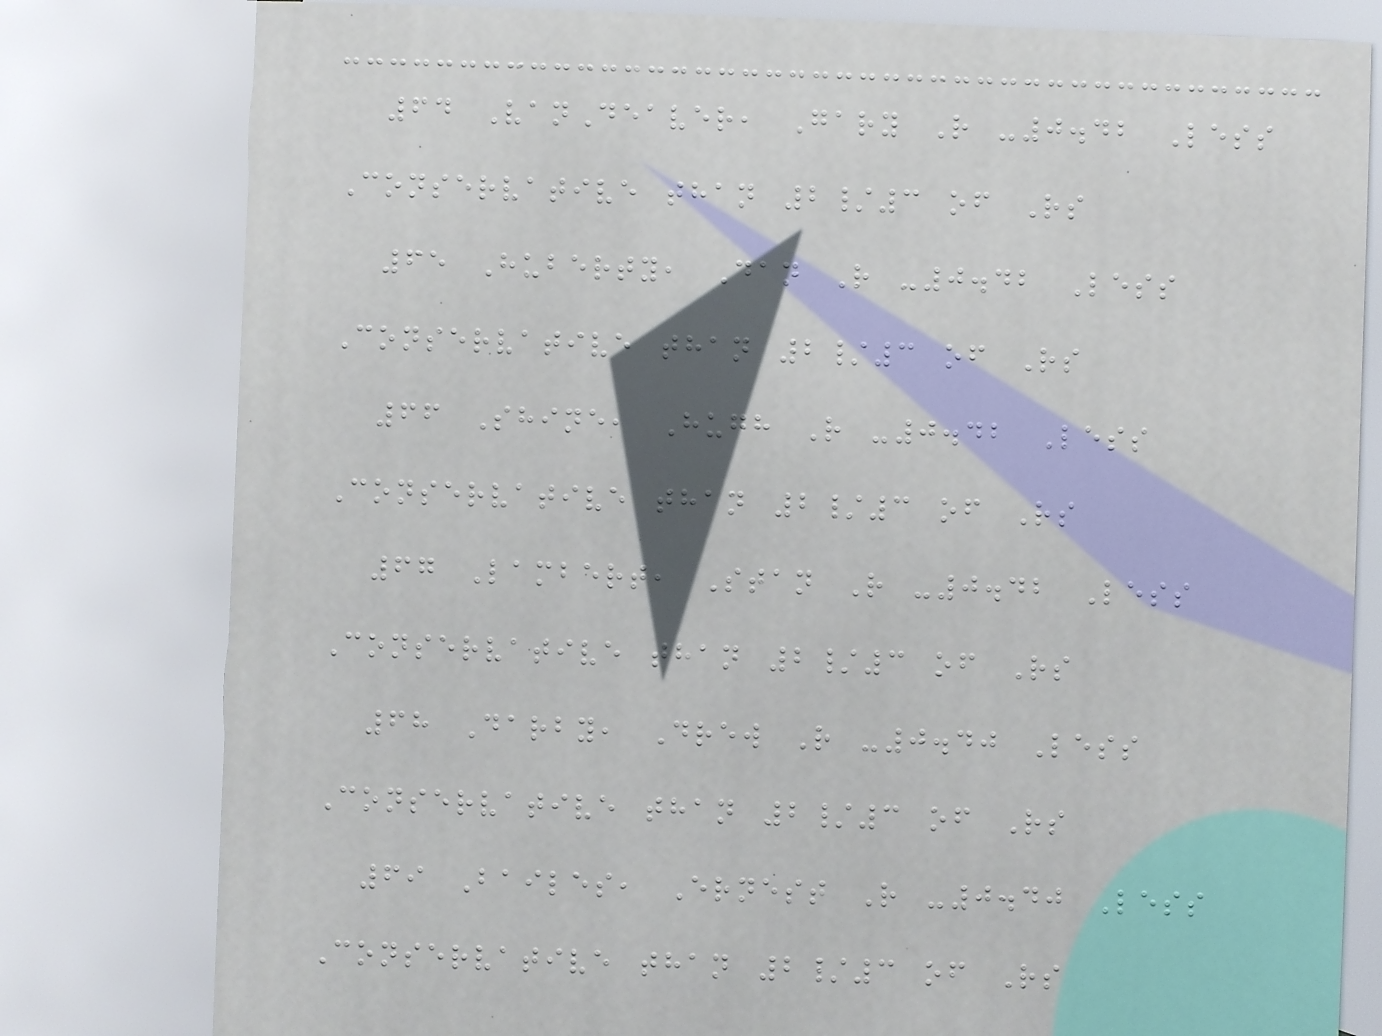64 VanDeaver, Gary R -0.42 Less
Conservative than 2/3 of Rs
65 Huberty, Dan R -0.42 Less
Conservative than 2/3 of Rs
66 Shine, Hugh R -0.42 Less
Conservative than 2/3 of Rs
67 Lambert, Stan R -0.42 Less
Conservative than 2/3 of Rs
68 Darby, Drew R -0.40 Less
Conservative than 2/3 of Rs
69 Bailes, Ernest R -0.40 Less
Conservative than 2/3 of Rs
